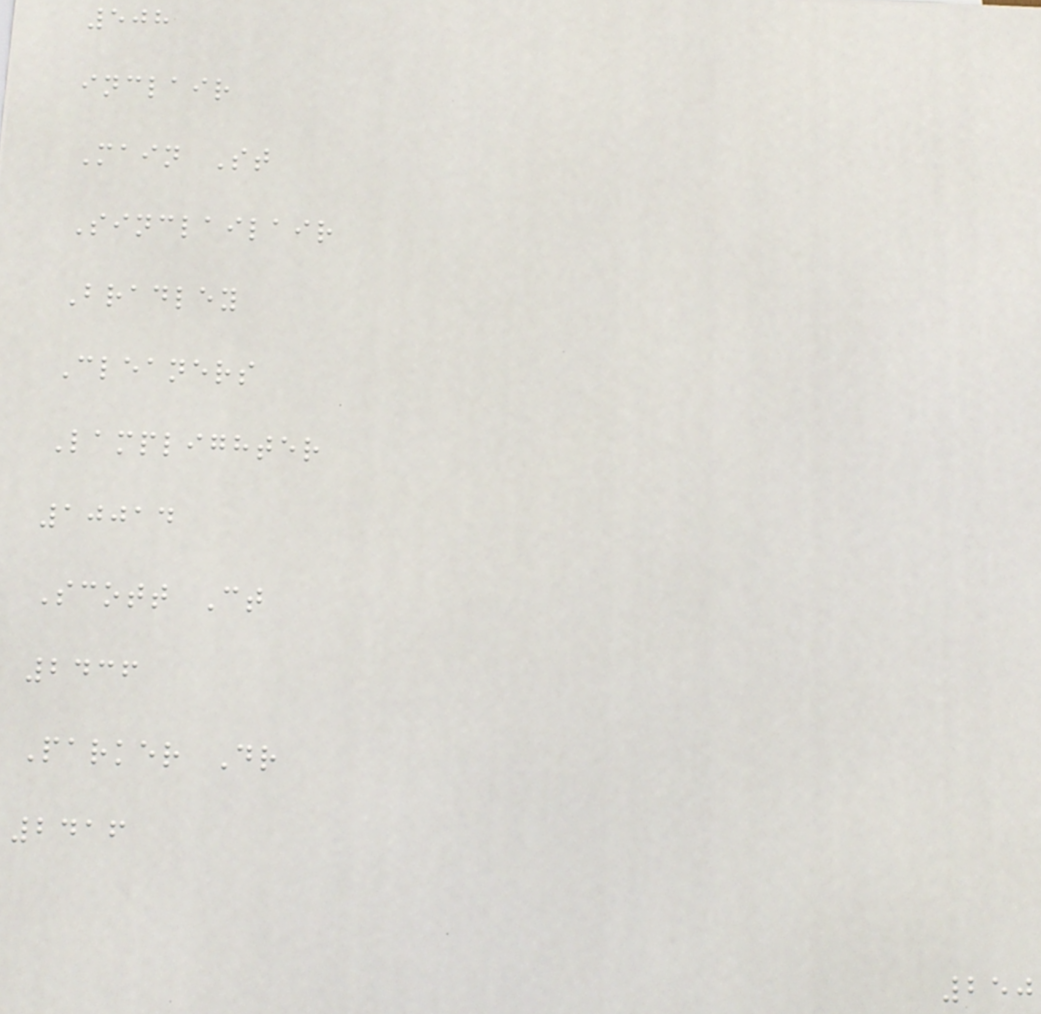508
inclair
Main St
Sinclailair
Bradley
Cleaners
Lamplighter
10014
Scott Ct
2436
Parker Dr
2416
250
